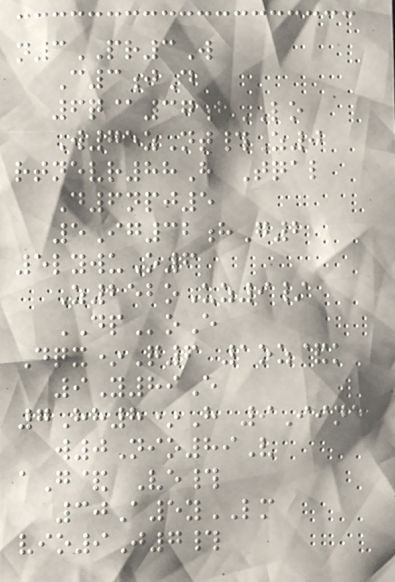n3PR3W
C3jD
6q@37bLO
W75zNt#Z0
rtnevr88H Tqal
D6npj5
5Ig32hG2
5lywuO6
Z252oUz9/
DPoE
Dqx*Q6 1oz&k
9Y89E
7Hh8*H 9Iine
w0Nio89V
aG& Ve#
30A5yLM
vio9J7#
